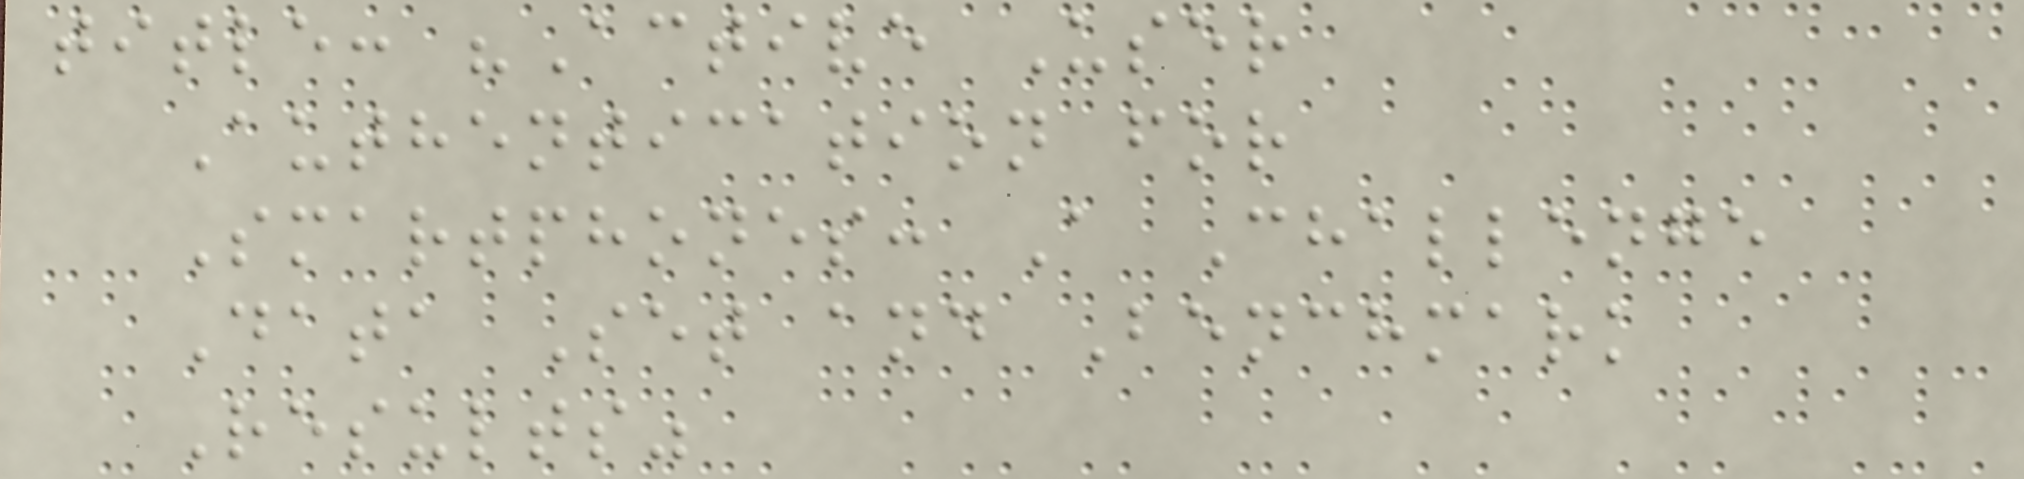title: "Active User
Authentication for
Smartphones: A Challenge
Data Set and Benchmark
Results"
